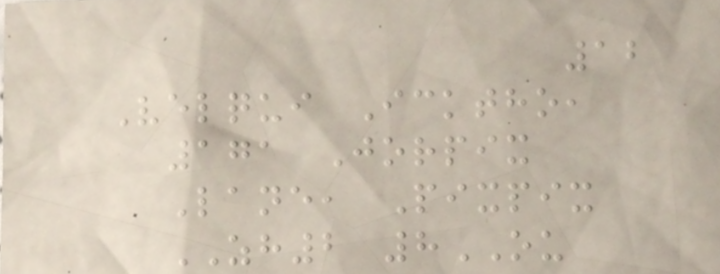12
Velqui Icktho,
171 Jorpix
Lane, Pixpix
ZH2 8OU
